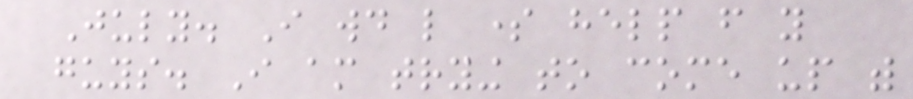July. I would like some help from you
guys. I am trying to come up with
